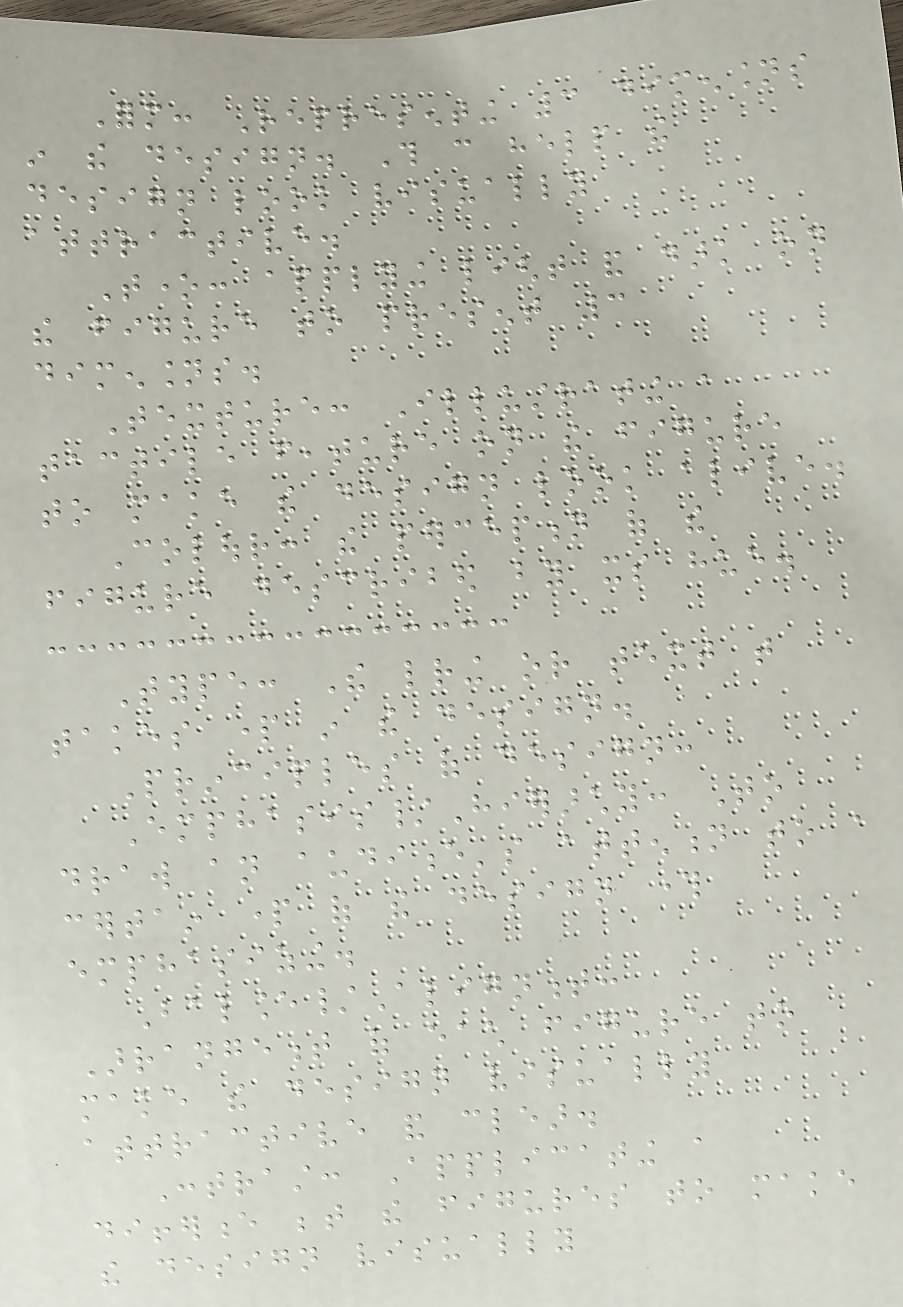Form: Representing 3 dimensions
in the design. This can help the
design look visually
attractive.
Tone: applying light and dark on
the figure to present 3
dimensions.
Texture: Illustrating a
tactile feature on the figure
to make the design look alive.
Colour: the perception of the
figure described by its hue.
Type: The lettering or text that
takes part in the design.
Principles of design:
Emphasis/Hierarchy: To
draw an audience's attention to a
certain part of the design through
emphasizing.
Balance/Alignment:
Arrangement of each figure to
make the design visually
attractive and clear.
Contrast: Applicating a
difference between the figures to make
the design visually
